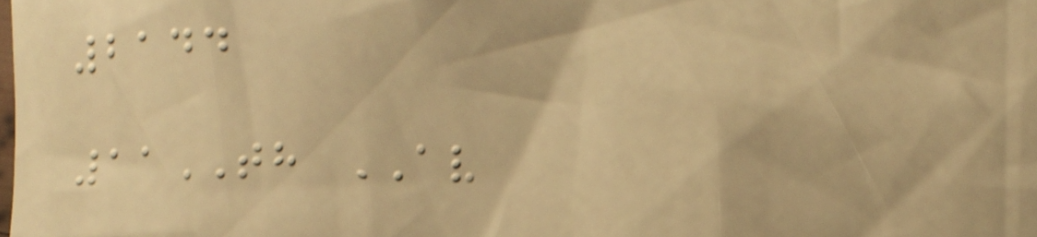2144
11TH AV
